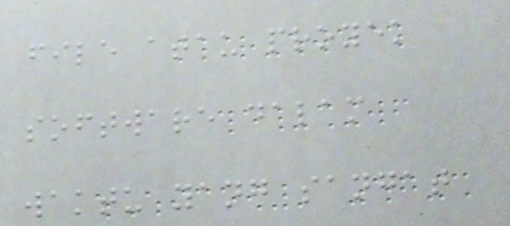file atau proyek
software dalam
waktu yang sangat
